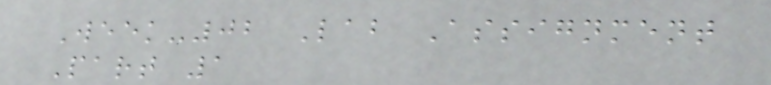Week-02 Lab Assignment
Part 1
